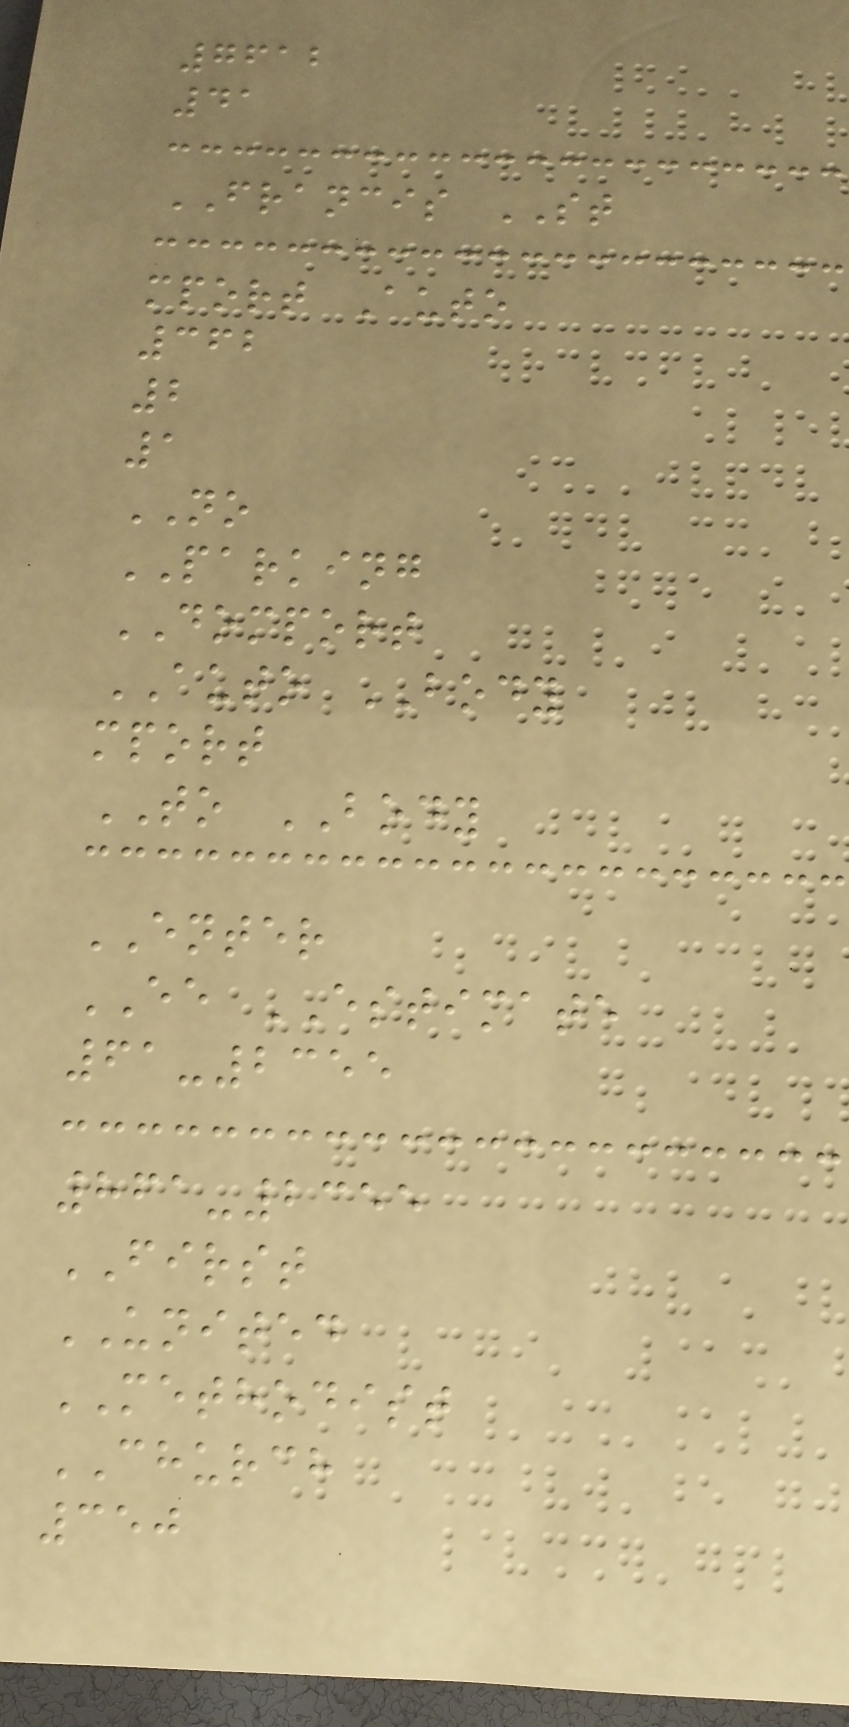7612
41
FRANCIS ST
mport Auto
362
2
1
NO
PARKING
DOMPORT
AUTO BODY
mport
TO BODY
ENTER
EE ESTIMATE
61-2355
861-2355
FIRST
UNITED
METHODIST
CHURCH
350
